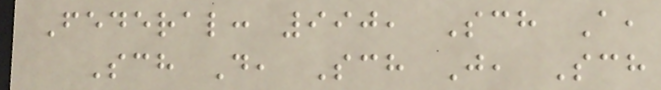Federal: 990, Sch A,
Sch D, Sch J, Sch
